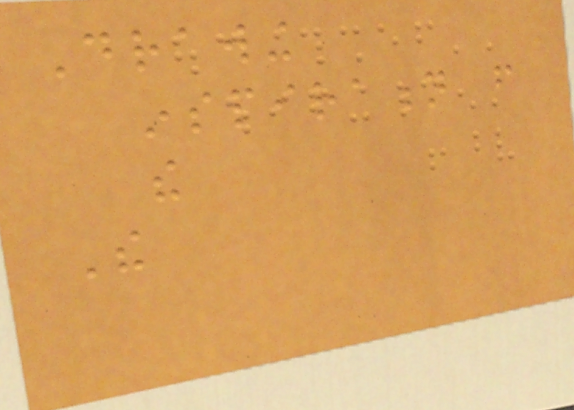Drawing
inspiration from
the
The
